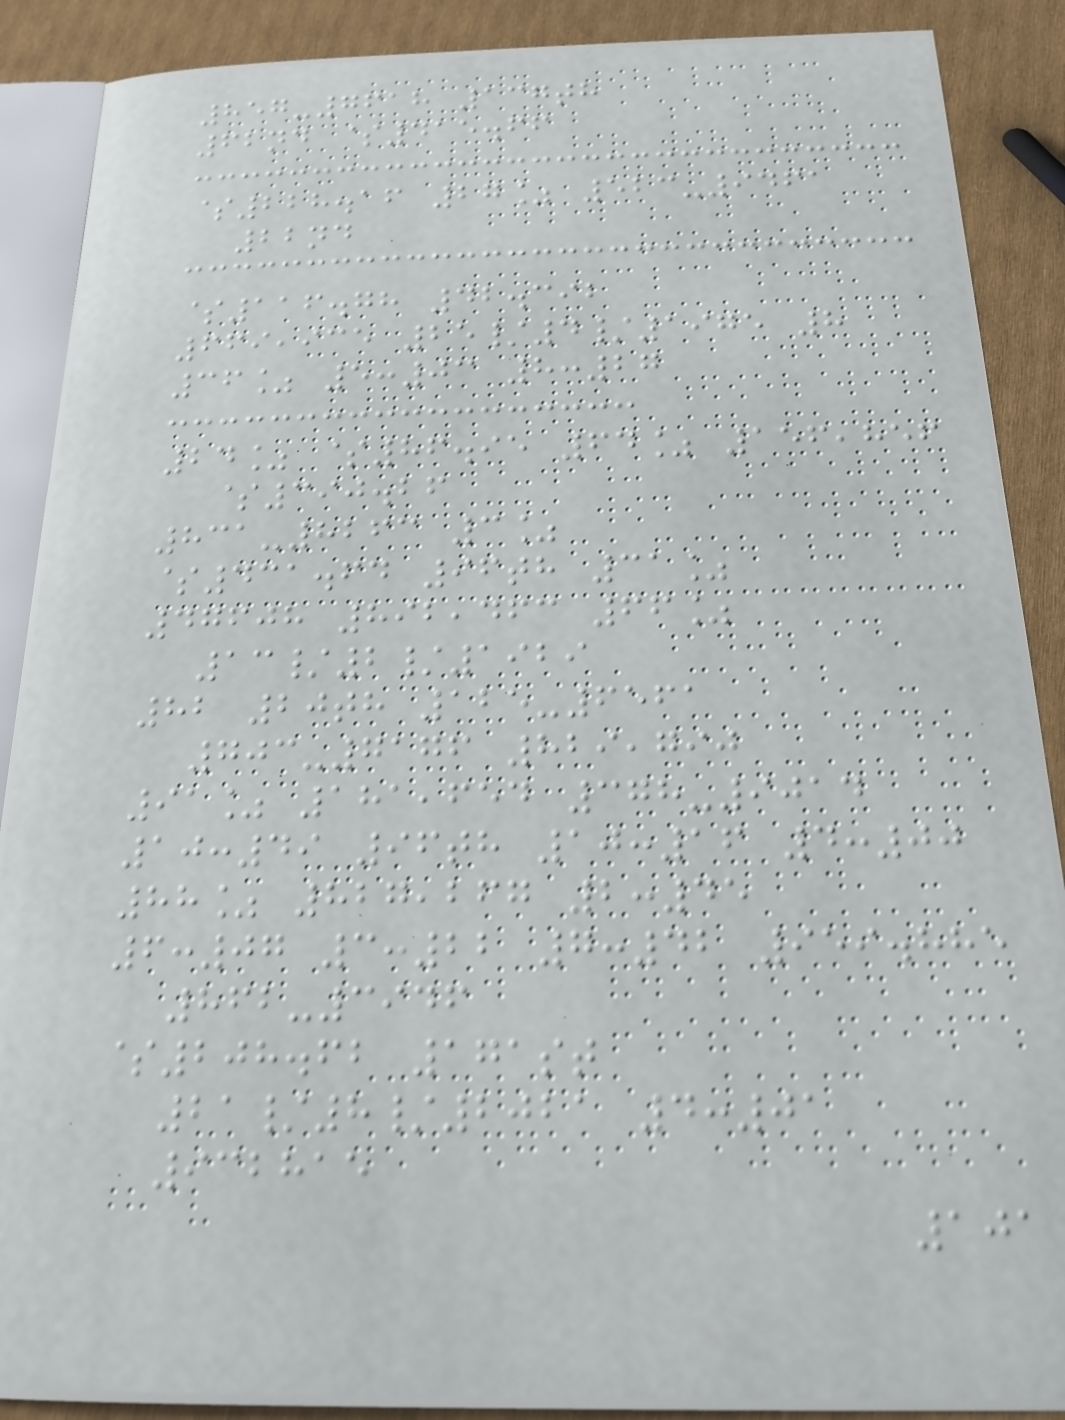857-7618 137th
62nd $415.66
$228.16 27% 523-9461
22nd
$116.78 42.392
669,935 25/4/1975 8
36% 5:03 8:27
24% $86.95 64% 156,856
$390.26
831-8263 3%
$431.64 96th 31%
47608 892,463 66%
13/2/1929
82 20th 125-6561
703-7176 829,790
91% 181,654 378-9014
10:49 96th 10:16 4:00
88% 827,267 2:45
6:07 3:22 7:42 959.885
862-3946
$208.62 171st
21/8/2021 4:01
932815
101
